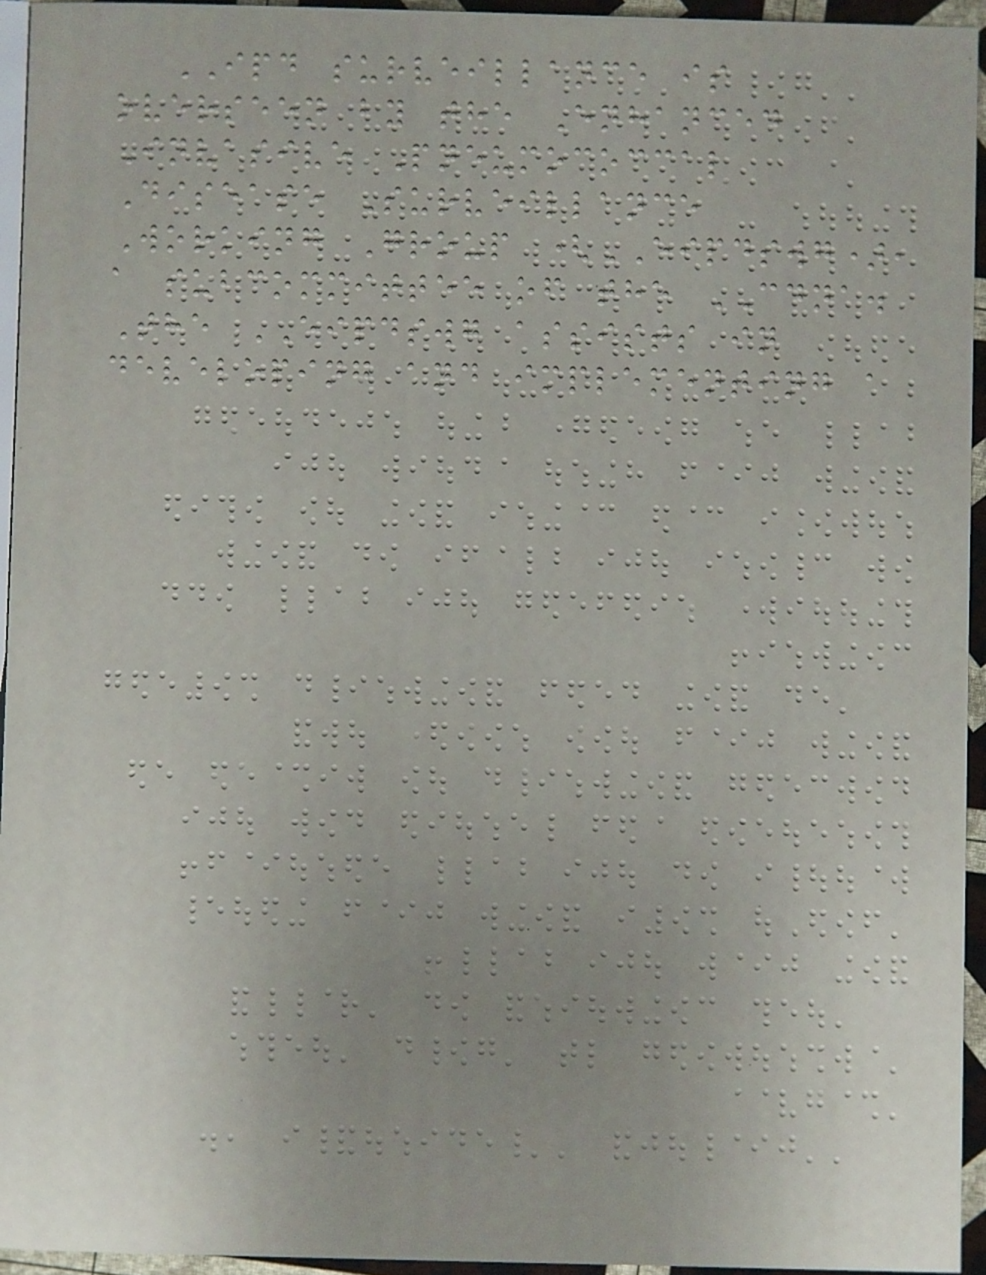IPD surveillance is
overseen by the Enhanced
Invasive Pneumococcal
Disease Surveillance
Working Group (EIPDSWG),
a subcommittee of the CDNA.
The EIPDSWG assists in
developing and implementing a
